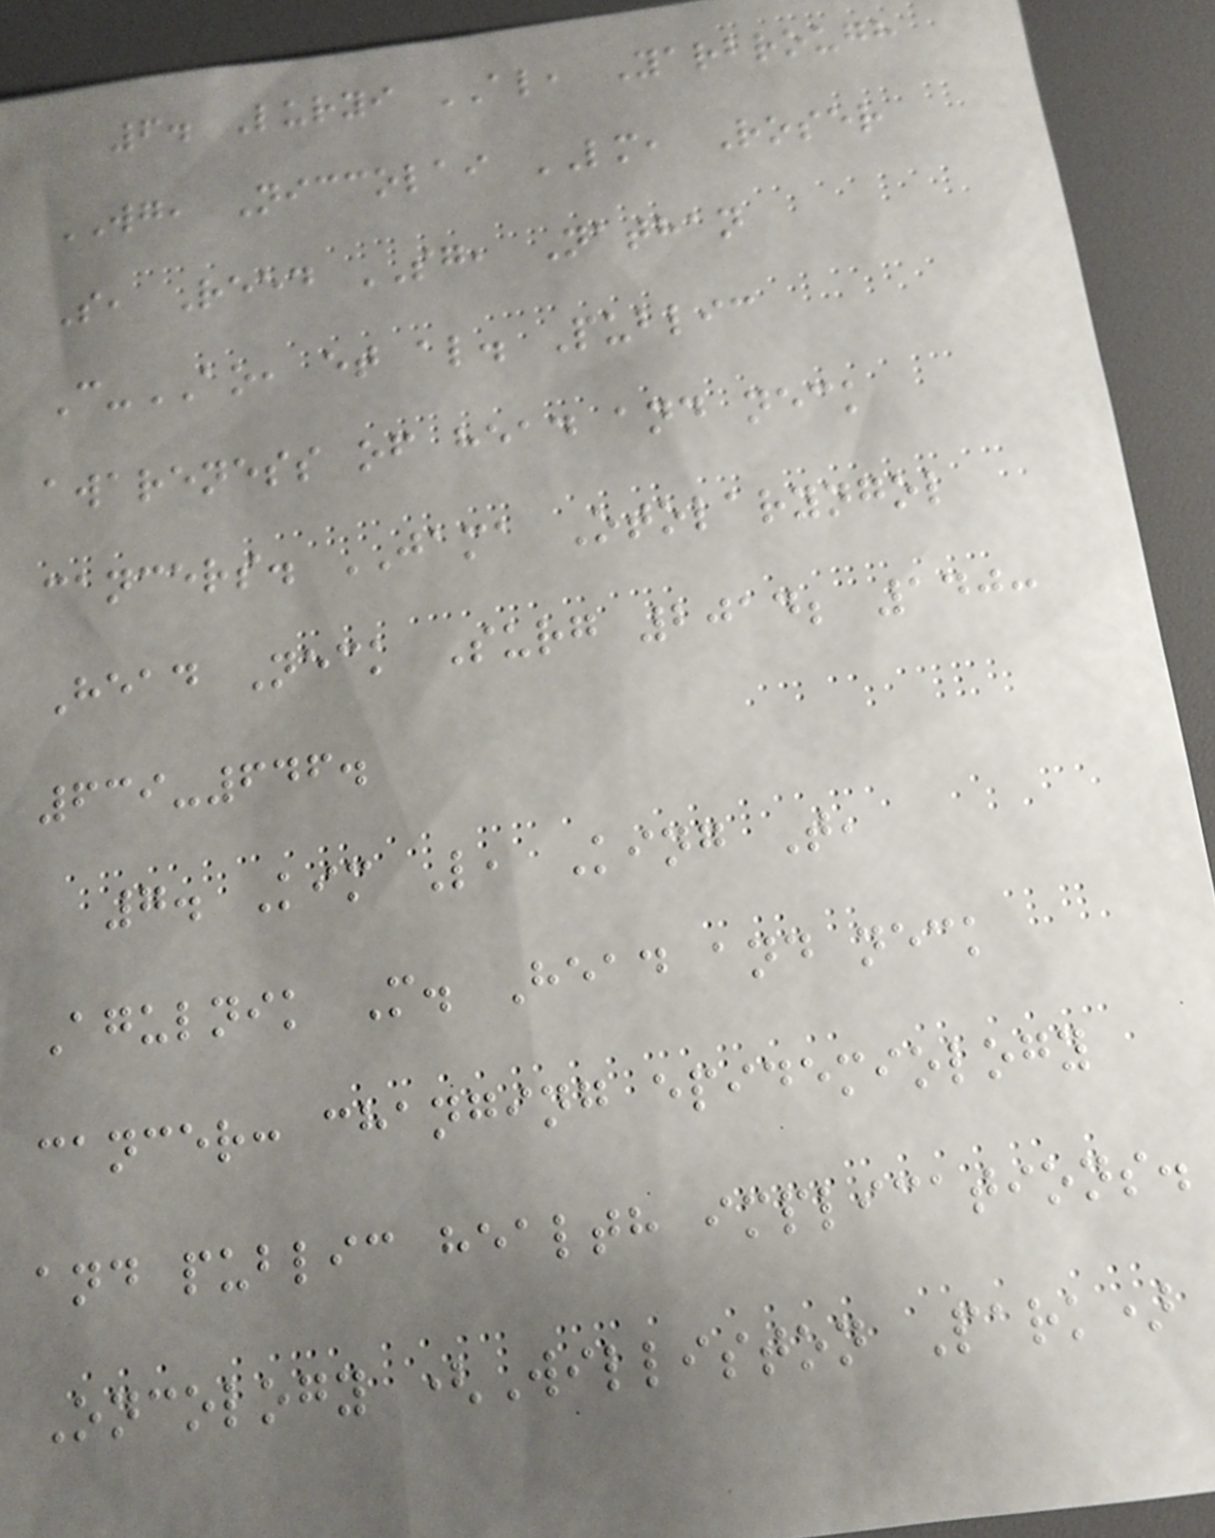6. Luryi AL, Yarbrough
WG, Niccolai LM, Roser
S, Reed SG, Nathan
C-AO, et al. Public
awareness of head and neck
cancers. JAMA Otolaryngol
Head Neck Surg 2014; 140:
639-646.
7. Kim L, King T,
Agulnik M. Head and neck
cancer: changing epidemiology
and public health implications.
Oncology (Williston Park)
